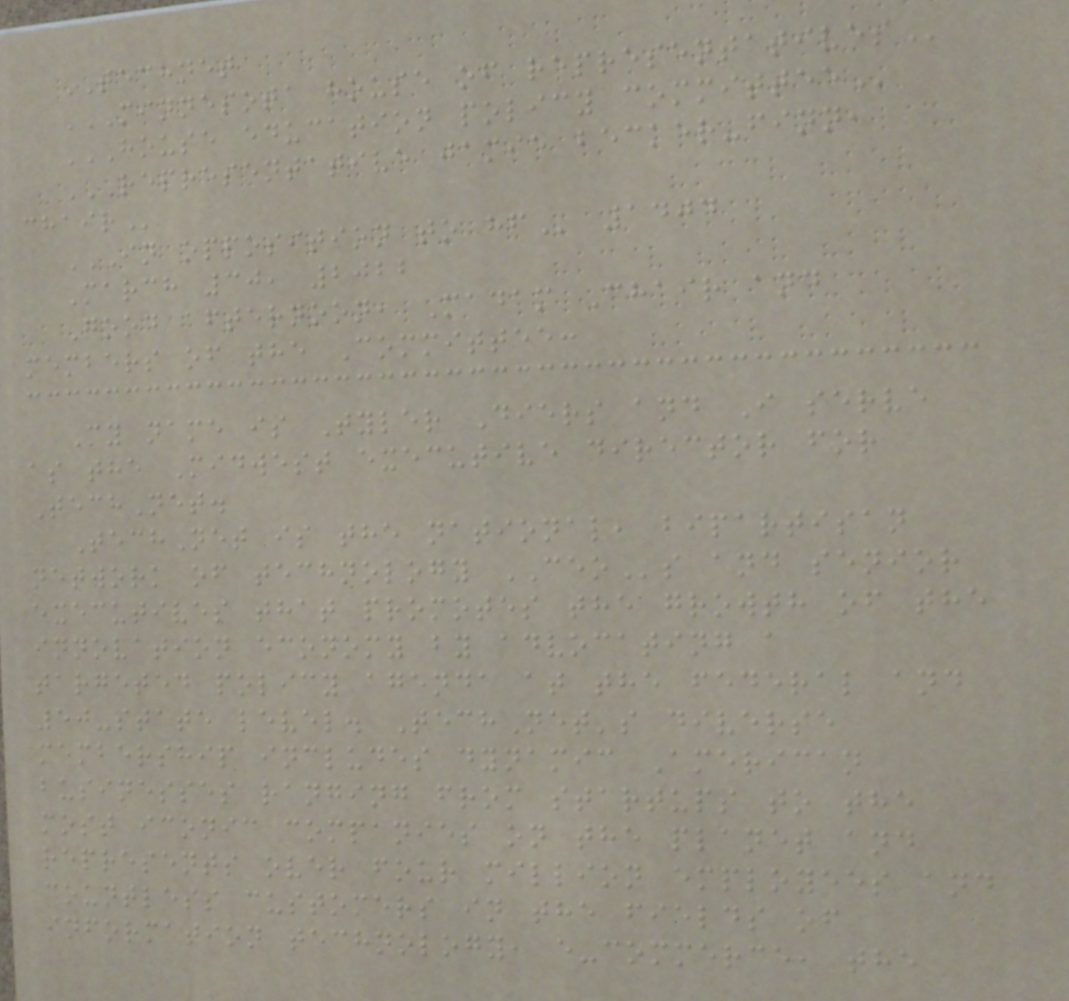TECHNET
MINNESOTA HOUSE OF REPRESENTATIVES
HOUSE EDUCATION POLICY COMMITTEE
REPRESENTATIVE JAMIE BECKER-FINN,
CHAIR
IN OPPOSITION TO HF 1404
March 30, 2022
Good afternoon, Madam Chair and
members of the Committee:
My name is Tyler Diers and I serve
as the Midwest executive director for
TechNet.
TechNet is the national, bipartisan
network of technology CEOs and senior
executives that promotes the growth of the
innovation economy by advocating a
targeted policy agenda at the federal and
50-state level. TechNet's diverse
membership includes dynamic American
businesses ranging from startups to the
most iconic companies on the planet and
represents over four million employees and
countless customers in the fields of
information technology, e-commerce, the
